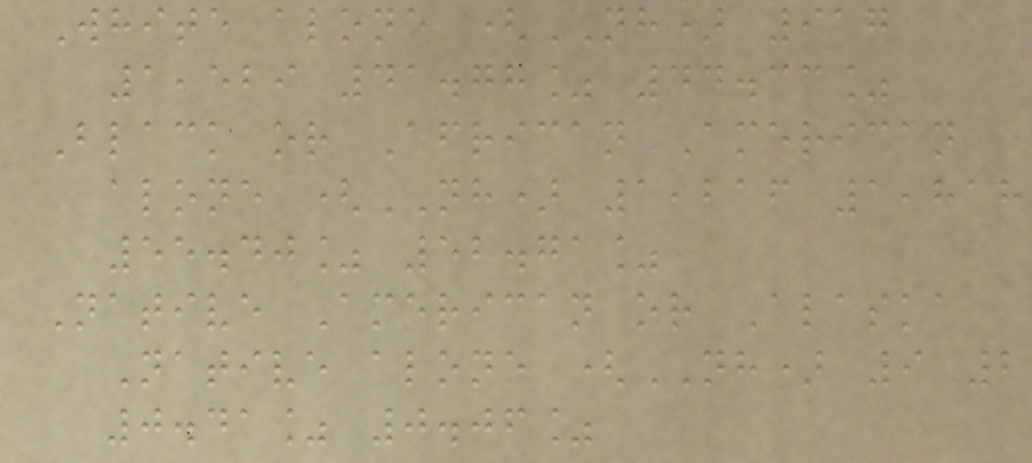White alone (NH) 917
1,529 41.78% 44.33%
Black or African American
alone (NH) 1,216 1,818
55.40% 52.71%
Native American or Alaska
Native alone (NH) 9 2
0.41% 0.06%
